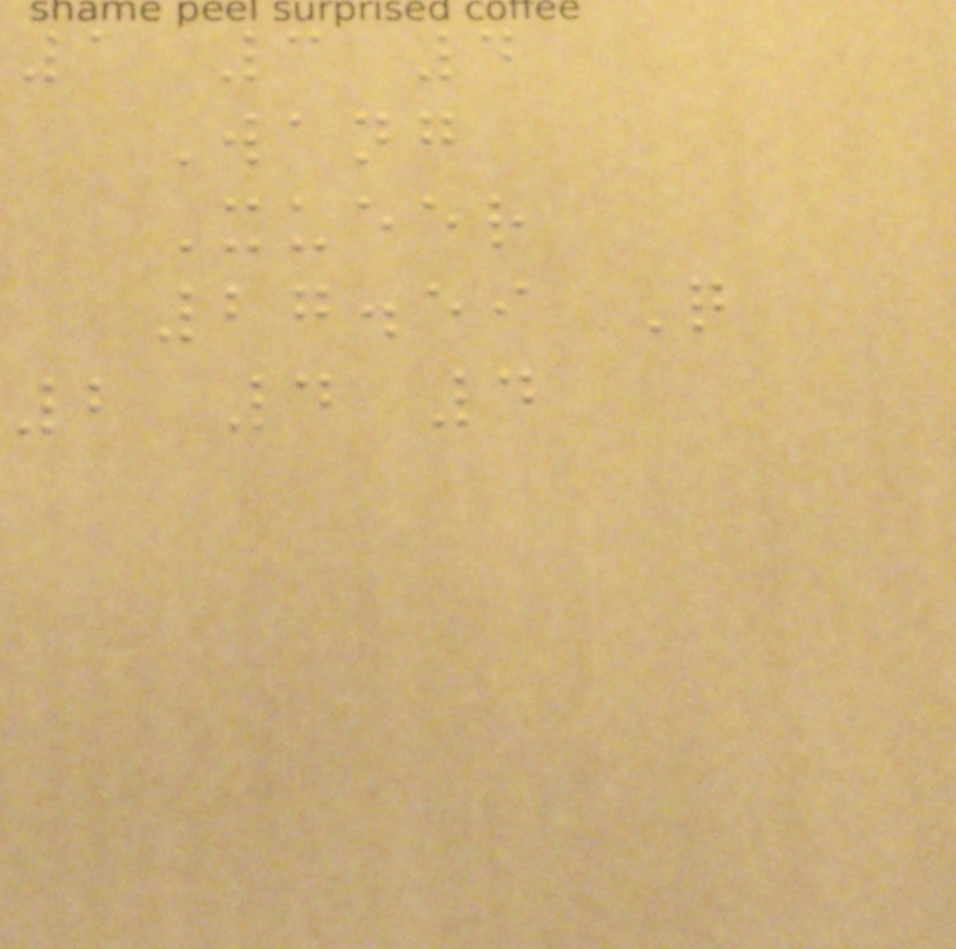1 3 4
Wang
Xueer
27.59 Q
2 4 4
